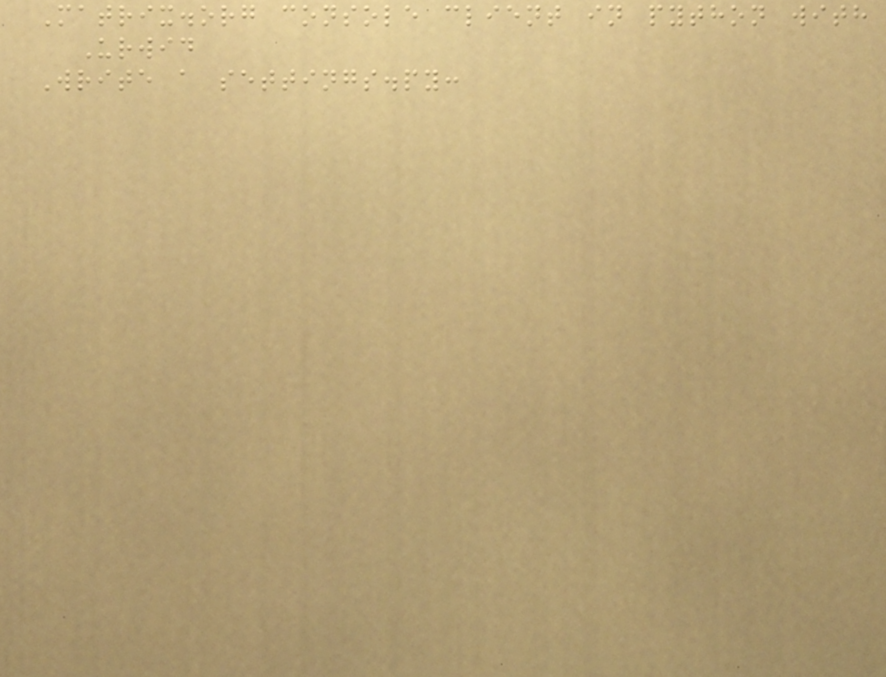Matrix.org console client in python with
Urwid
Write a settings.py:
